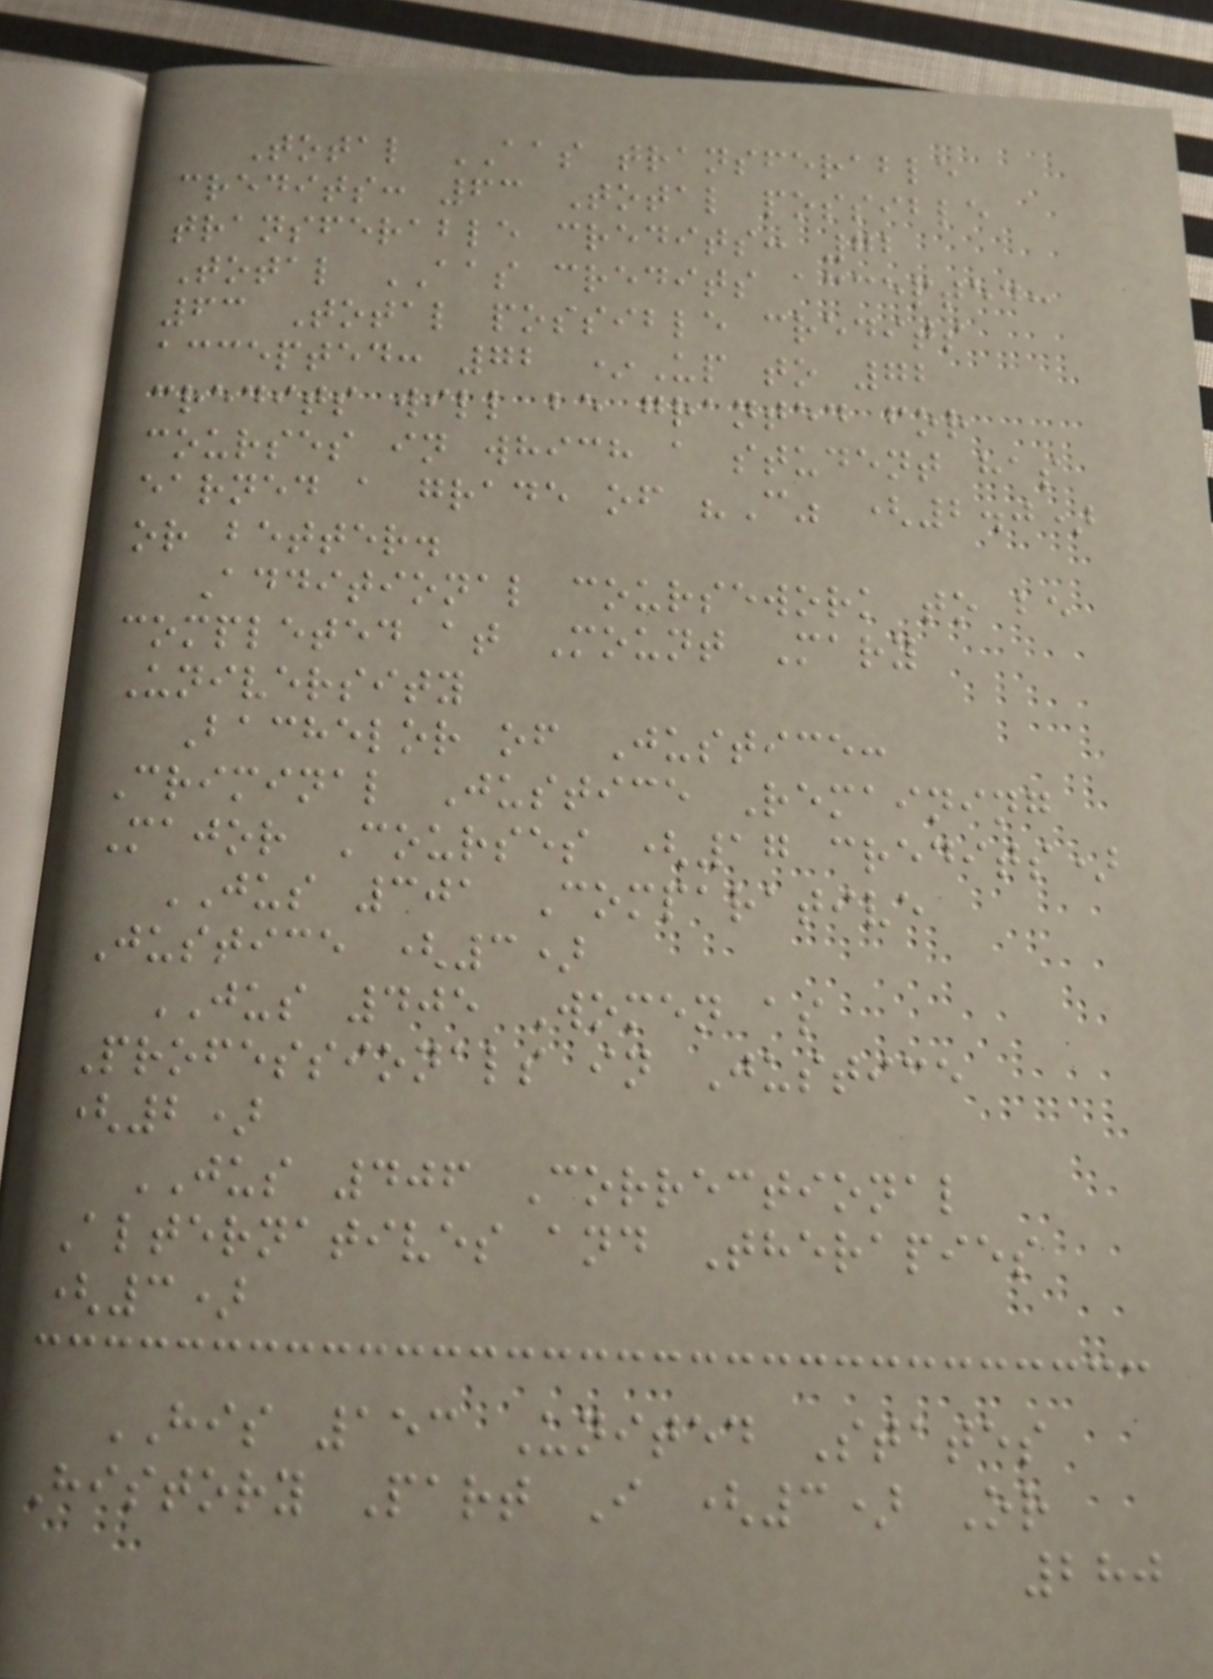Total AAS transferable
credits: 63 Total possible
transferable credits: 72
Total AAS credits accepted:
63 Total possible credits
accepted: 72 *Up to 72
credits will be granted for
courses in which a student has
earned a grade of "C" (2.0)
or better.
Additional coursework to be
completed at Mount Mary
University
Bachelor of Justice:
Criminal Justice Remaining
Major Courses (17 credits)
JUS 301 Comparative
Justice (3)
JUS 405 Women as
Professionals in Justice
(2)
JUS 406 Correctional
Alternatives and Therapies
(3)
HIS 153 United States
History Part I (3) Or
280
